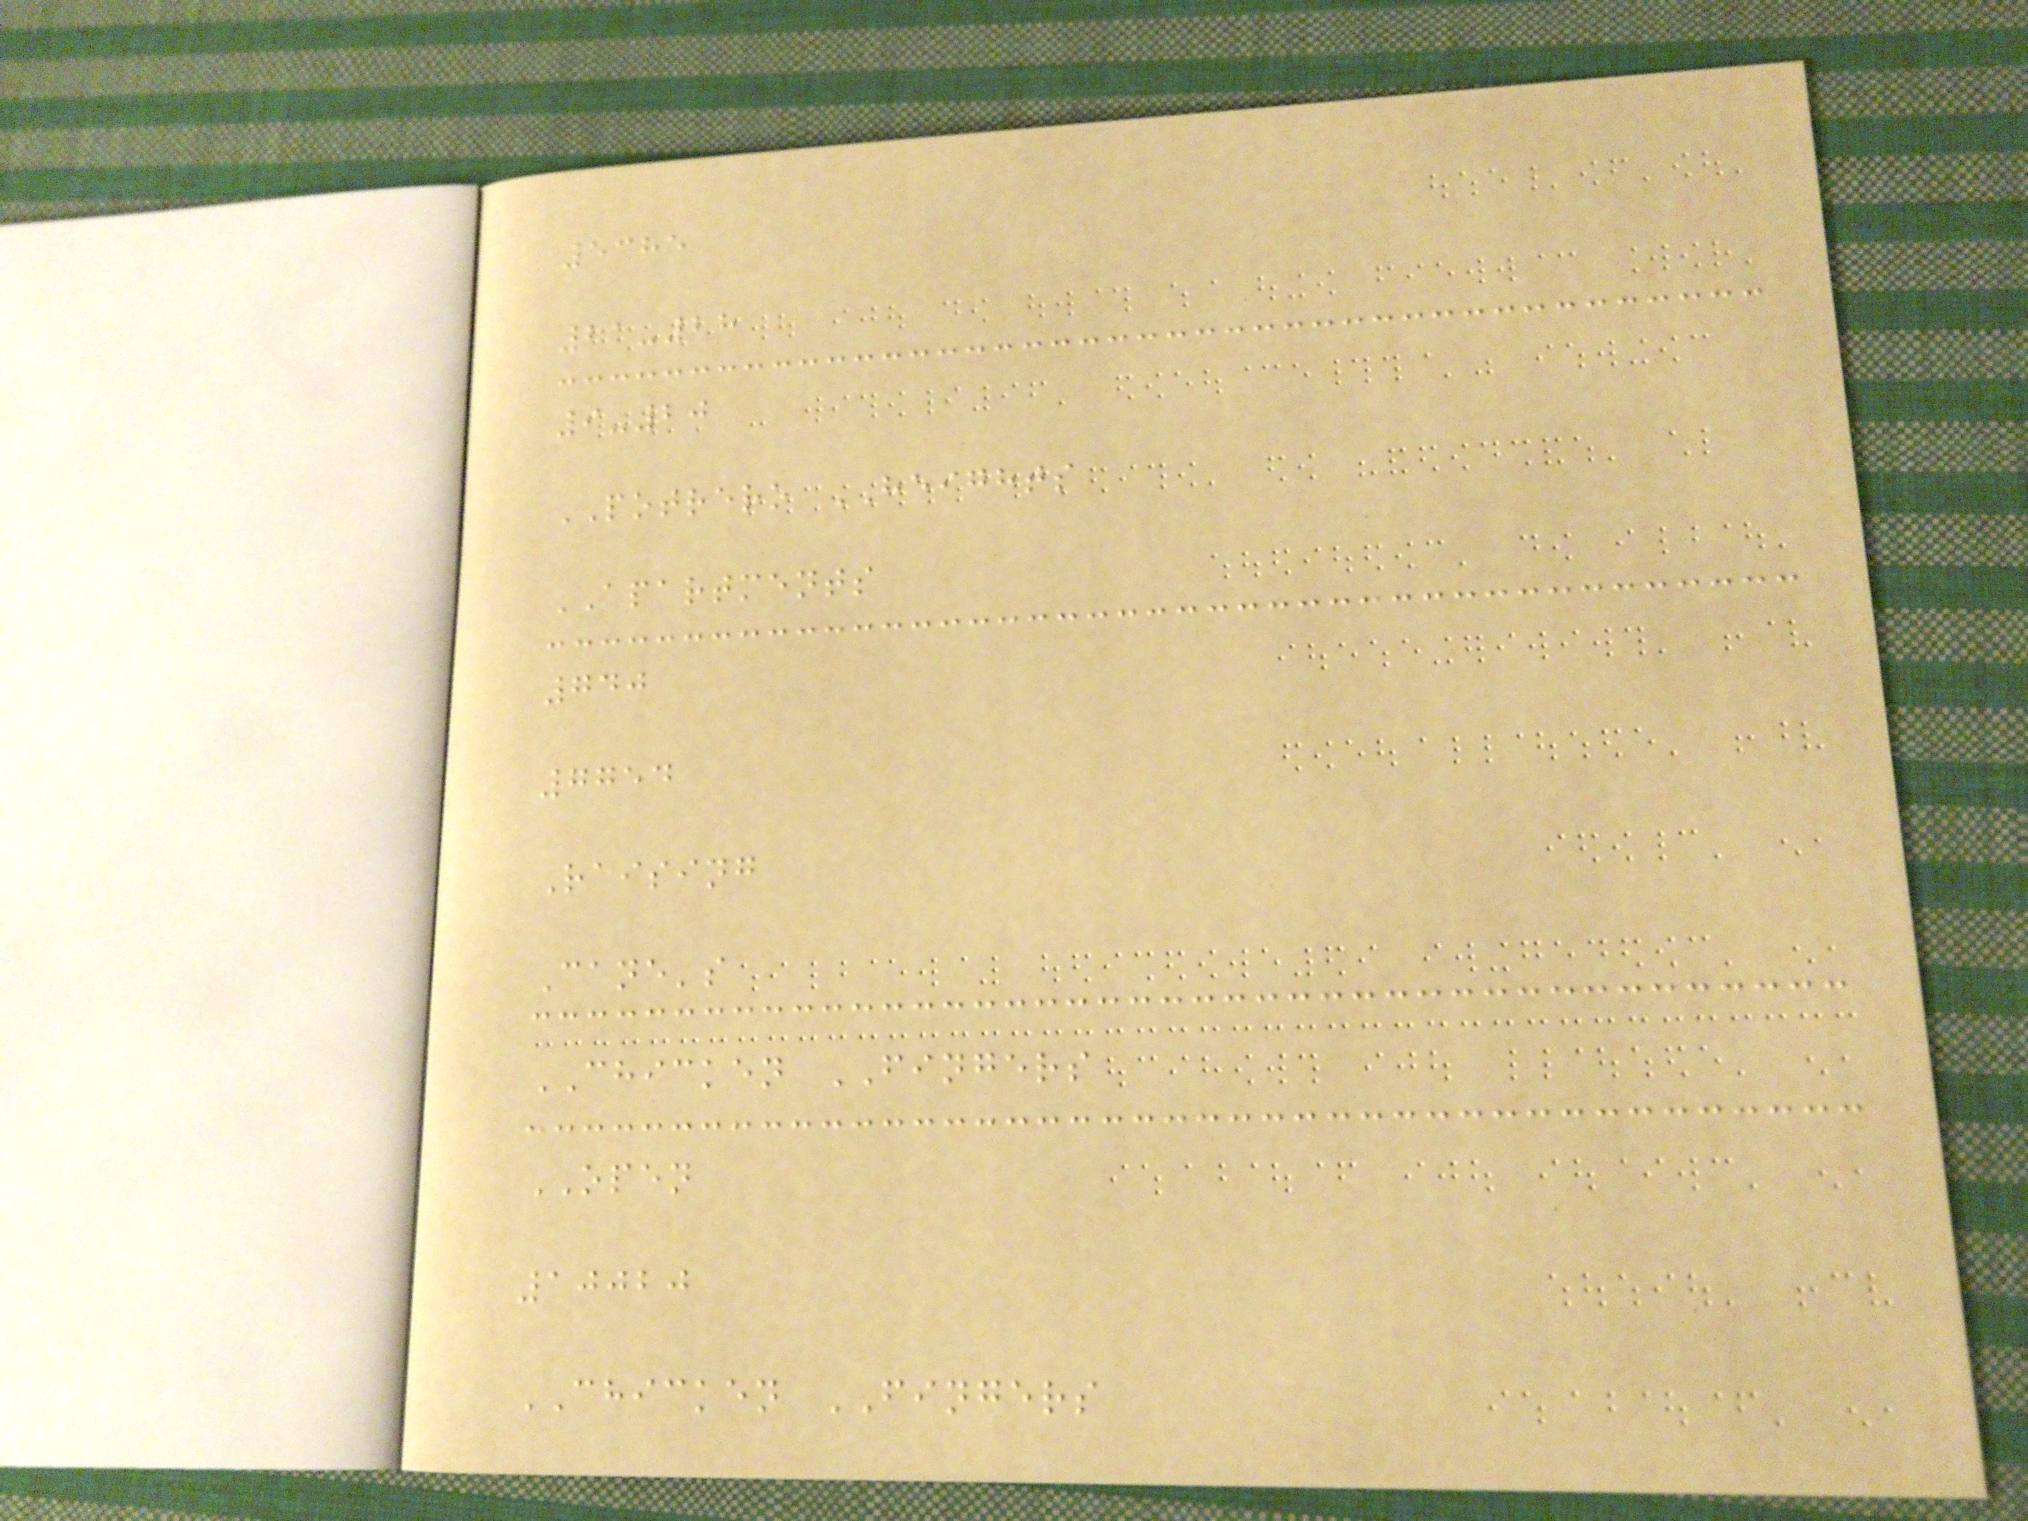5385
21-28
9-20
POTRERO HEIGHTS
APARTMENTS
740
7754
Raising
Cane's
CHICKEN FINGERS
OPEN
10020
CHICKEN FINGERS
